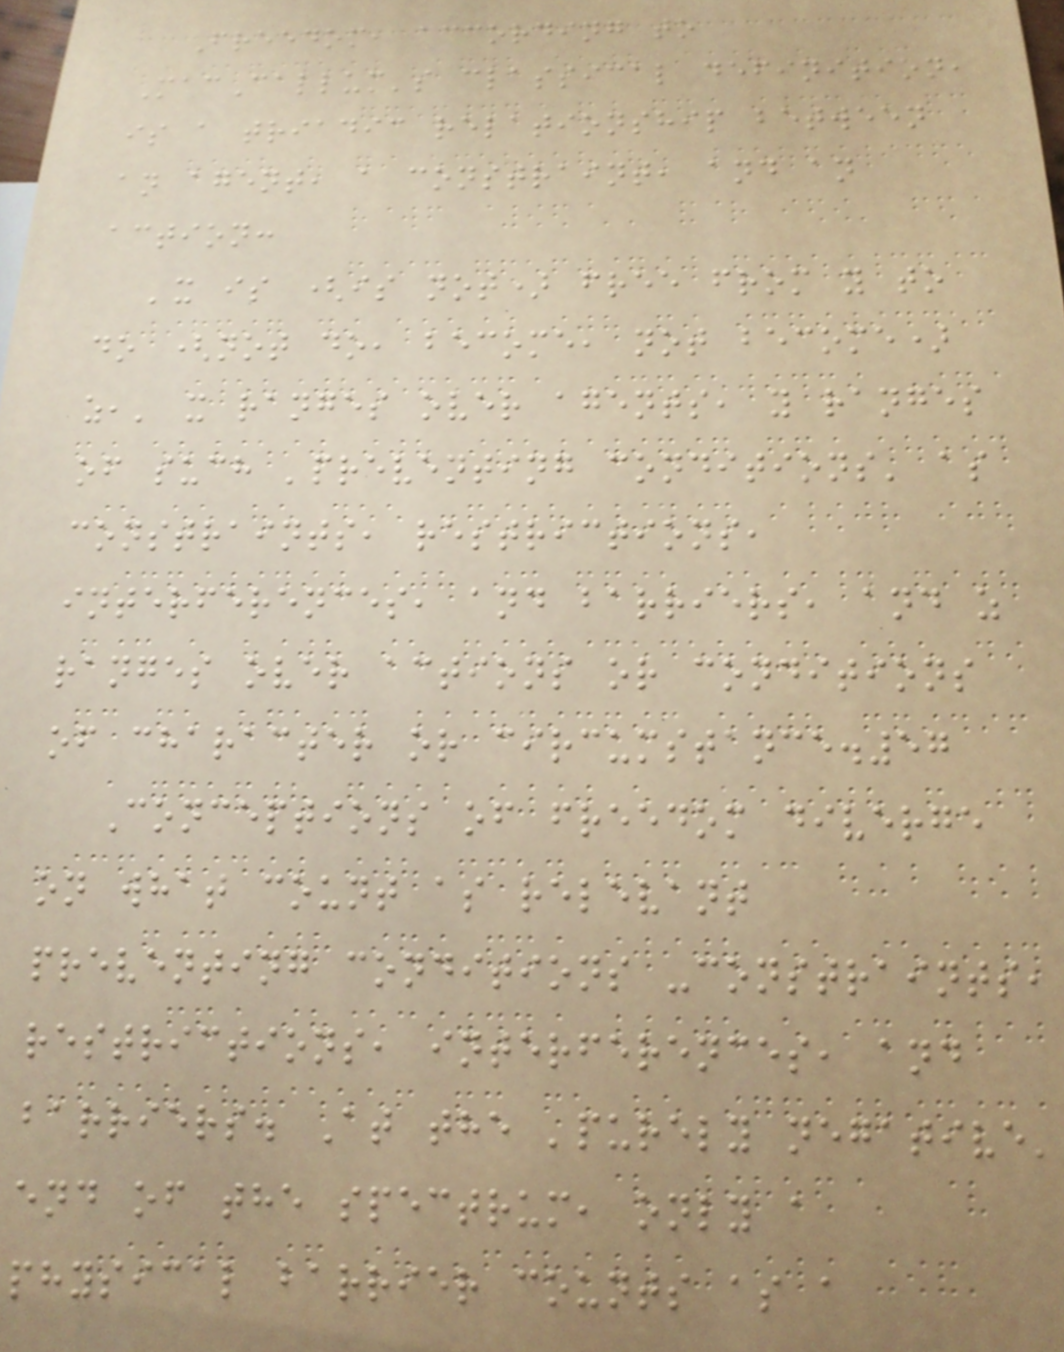Freedom, according to
MacCallum's classical definition,
is a triadic relationship between
an agent, a constraint, and an
action:
'x is (is not) free from y to
do (not do, become, not become)
z,' x ranges over agents, y ranges
of such 'preventing conditions' as
constraints, restrictions,
interferences, and barriers, and z
ranges over actions or conditions
of character or circumstance.57
Conceptions of freedom diverge
on what count as relevant
preventing conditions -constraints,
restrictions, interferences, and
barriers. At the 'purely negative'
end of the spectrum, only a
physical barrier counts as a
